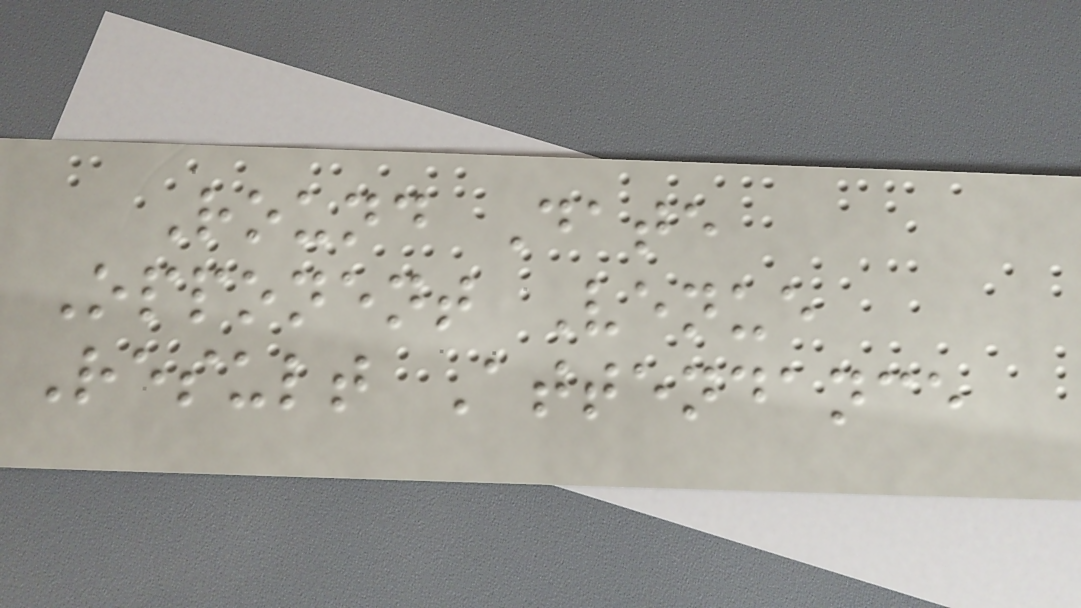Round Date
Opponent Venue
Result Attendance
